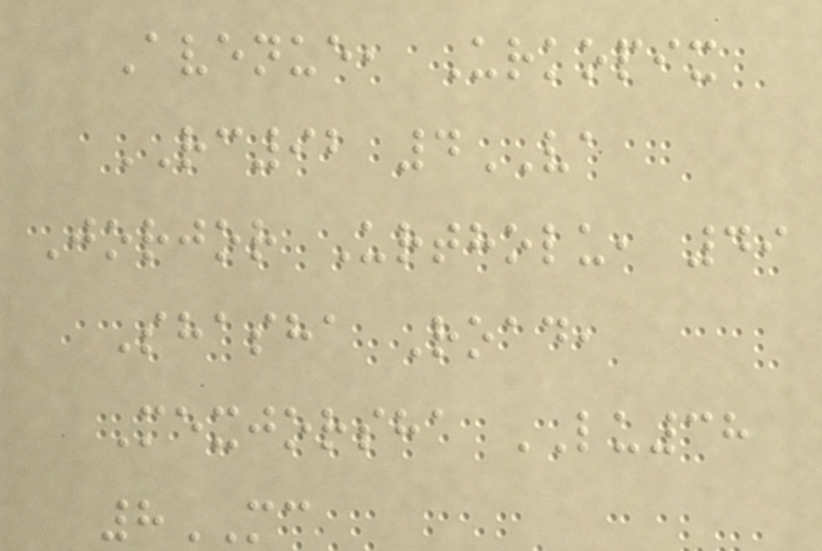Avenue, Urkopix
RC92 4VA
Jorjor Urtholu, 49
Shasha Road,
Mexjorsha LU38
8MC
